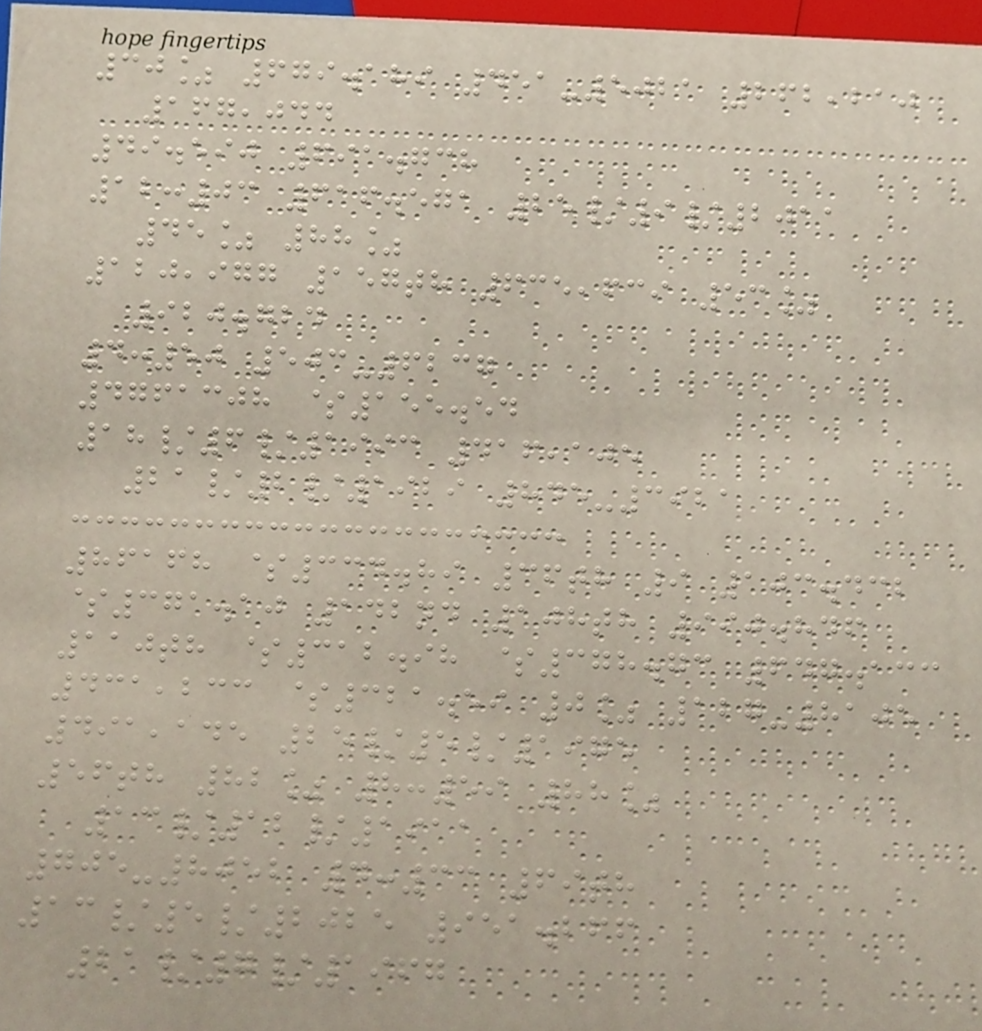30% 679.189 451-5021 262,210
167,044
49.590 691.738
12:03 616.571 25/9/2011
45% 88%
120,977 157th 635,639 53%
920.724
4:50 503-6237
4761308 $155.54
18/6/1993 416,105
21/2/1929 845-3921
86168 $334.89 36th 9 103.432
$371.10 142nd 108th 990.846
110th $312.98 $378.73 647.133
431,233 $321.59 0% 127-8105
491,145 25/5/1975
56th 82% 8:59 88%
13/12/1911
705-8052 4:33 69th
13/5/2025 951.266
21/7/1967
